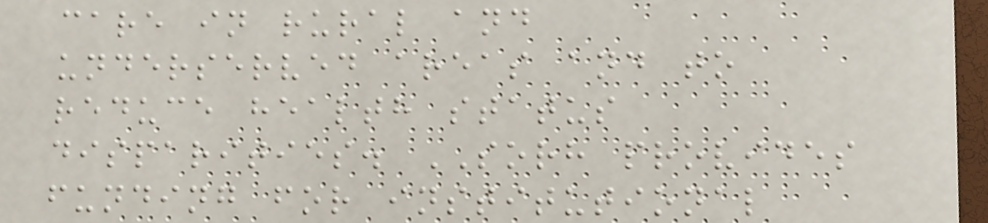care in rural and
underserved areas and to
reduce health status
disparities. SORH provides
funding for institutional
